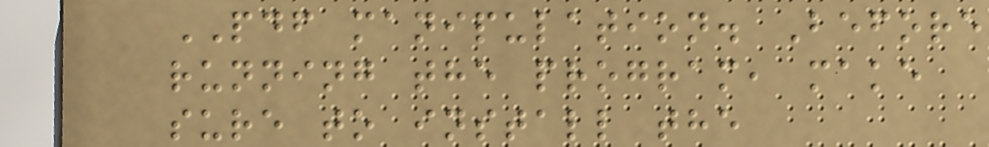PDF manipulation. Before
running the program, make
sure to install the
